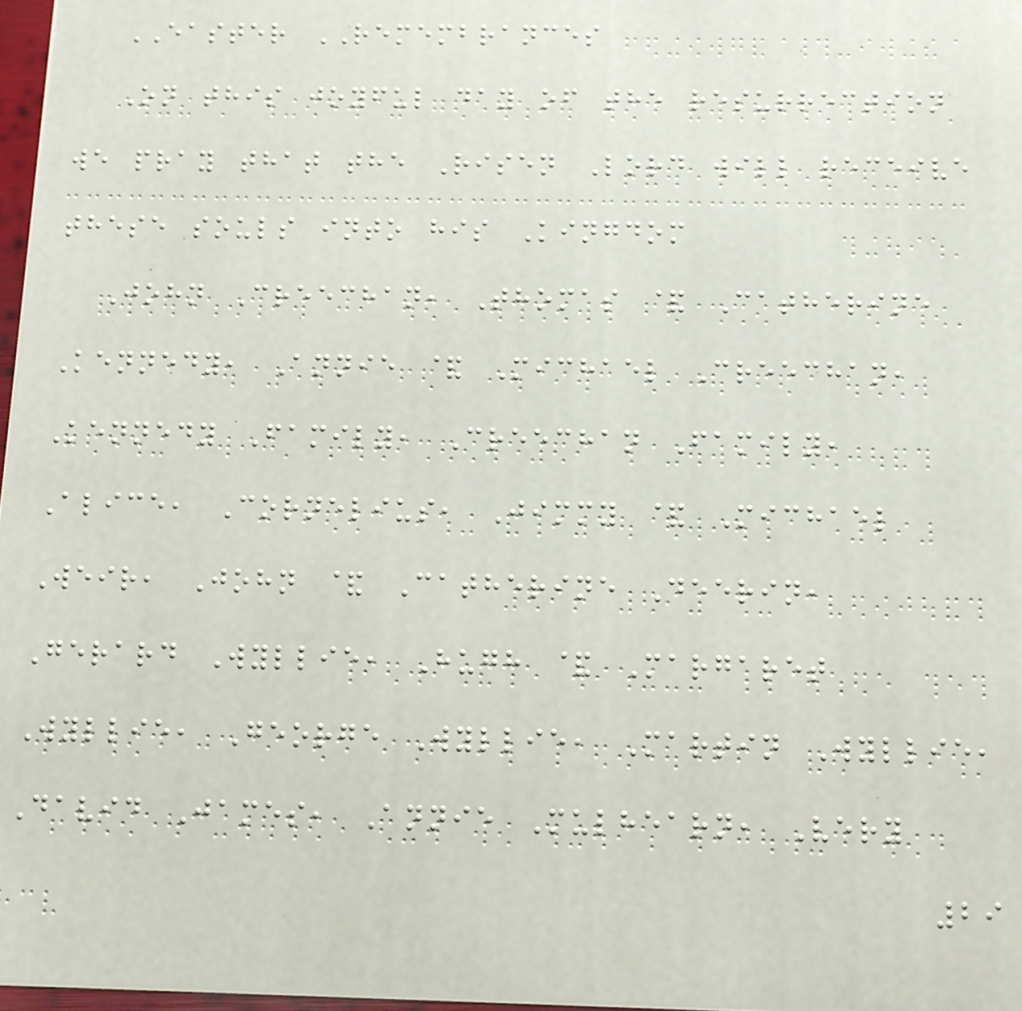EASTER REMEMBRANCES
On this joyful day of the resurrection
we pray that the Risen Lord will receive
these souls into his Kingdom
John Creechan, Thomas & Catherine
Kennedy, Annie & Michael Creechan,
Kennedy Family, Creechan Family,
Alice, Cornelius, Jimmy & Michael
Weir, John & Catherine Deerin,
Gerard Wyllie, Hugh & Margaret
Wyllie, George Wyllie, Martin Wyllie,
David James, Annie Mulhearn, Very
29
